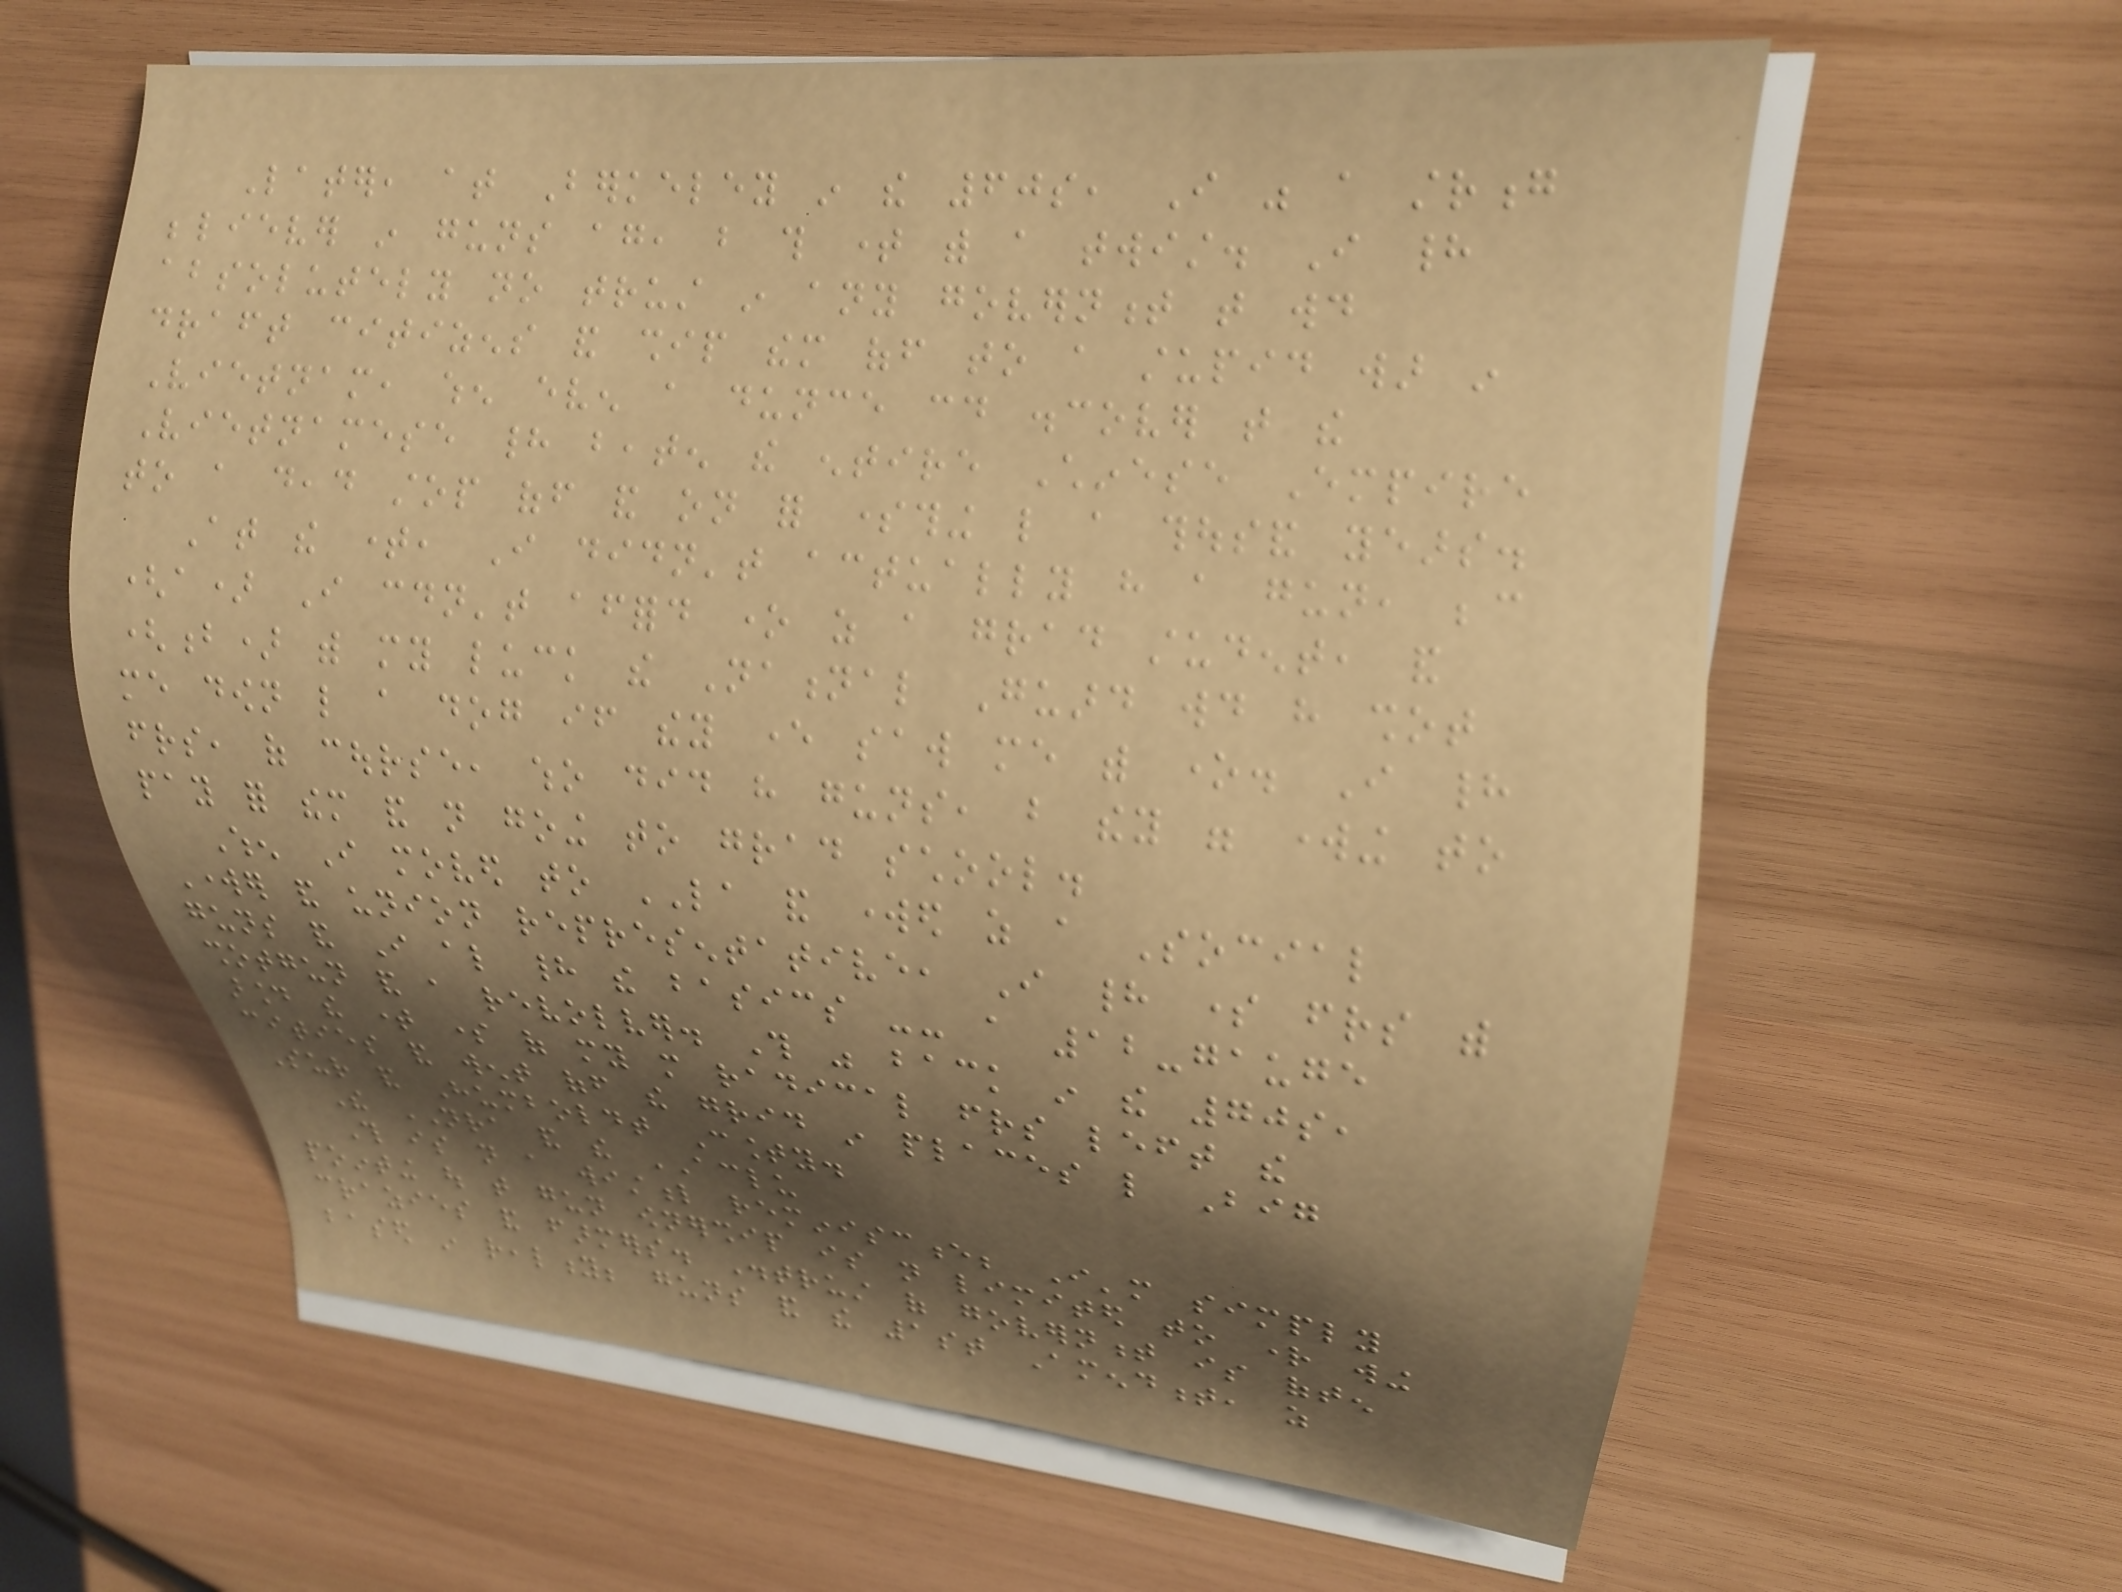Later, at Berkeley in the 60s, I was a strong
believer in guns again, but this time with a twist. I had
absolutely no trust in any government that would
draft citizens and ship them off to a stupid war in
Vietnam, when even a dunce could discover that the
Vietnamese had beaten the entire Chinese Empire
to a dead stop off and on for something like a thousand years.
At the time, I didn't actually have a gun, because
(a) I couldn't afford one as a grad student, and
(b) with my luck the National Guard would have shot
me down like a dog if they ever saw me with one. I had
friends, of course, who did have guns, but they were working to
pay for them and not going to grad school.
When I moved to LA and worked as a Social
Worker and union representative, I had some friends with
guns and I also had the basics -- a 12-gauge
shotgun and a revolver. This was back in the 70s,
around the time some of my more radical friends left the
cities and went off the grid in places like Big
Sur and Humboldt County.
The NRA and the ACLU
This is not a wistful reminiscence; I'm simply
pointing out that gun ownership is not limited to right wing
crazies and farmers. Distrust of government is often
based in reality; guns and the 1st Amendment, as
